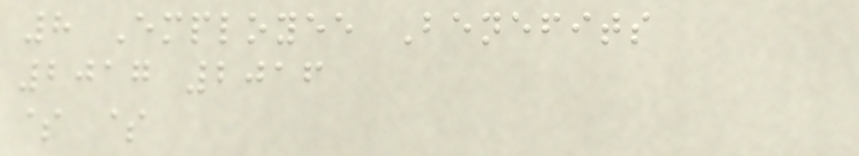8 Employee Benefits
2017 2016
$ $
